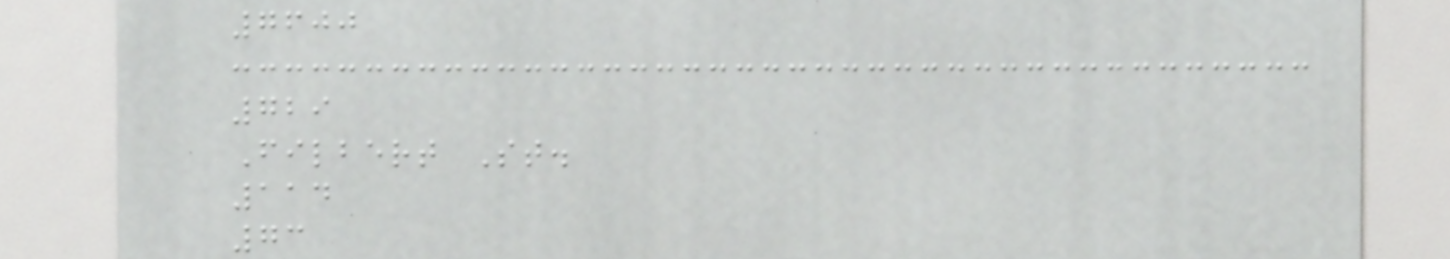7600
729
Filbert St.
114
73
